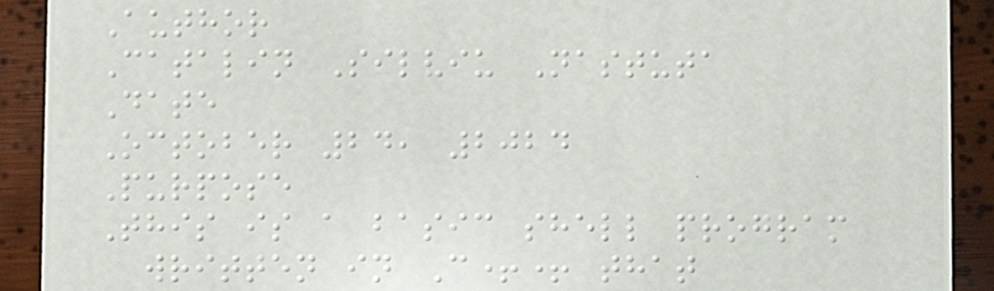Author
Catalin Silviu Nastuta
Date
October 24, 2024
Purpose
This is a basic shell program
written in C++ that
